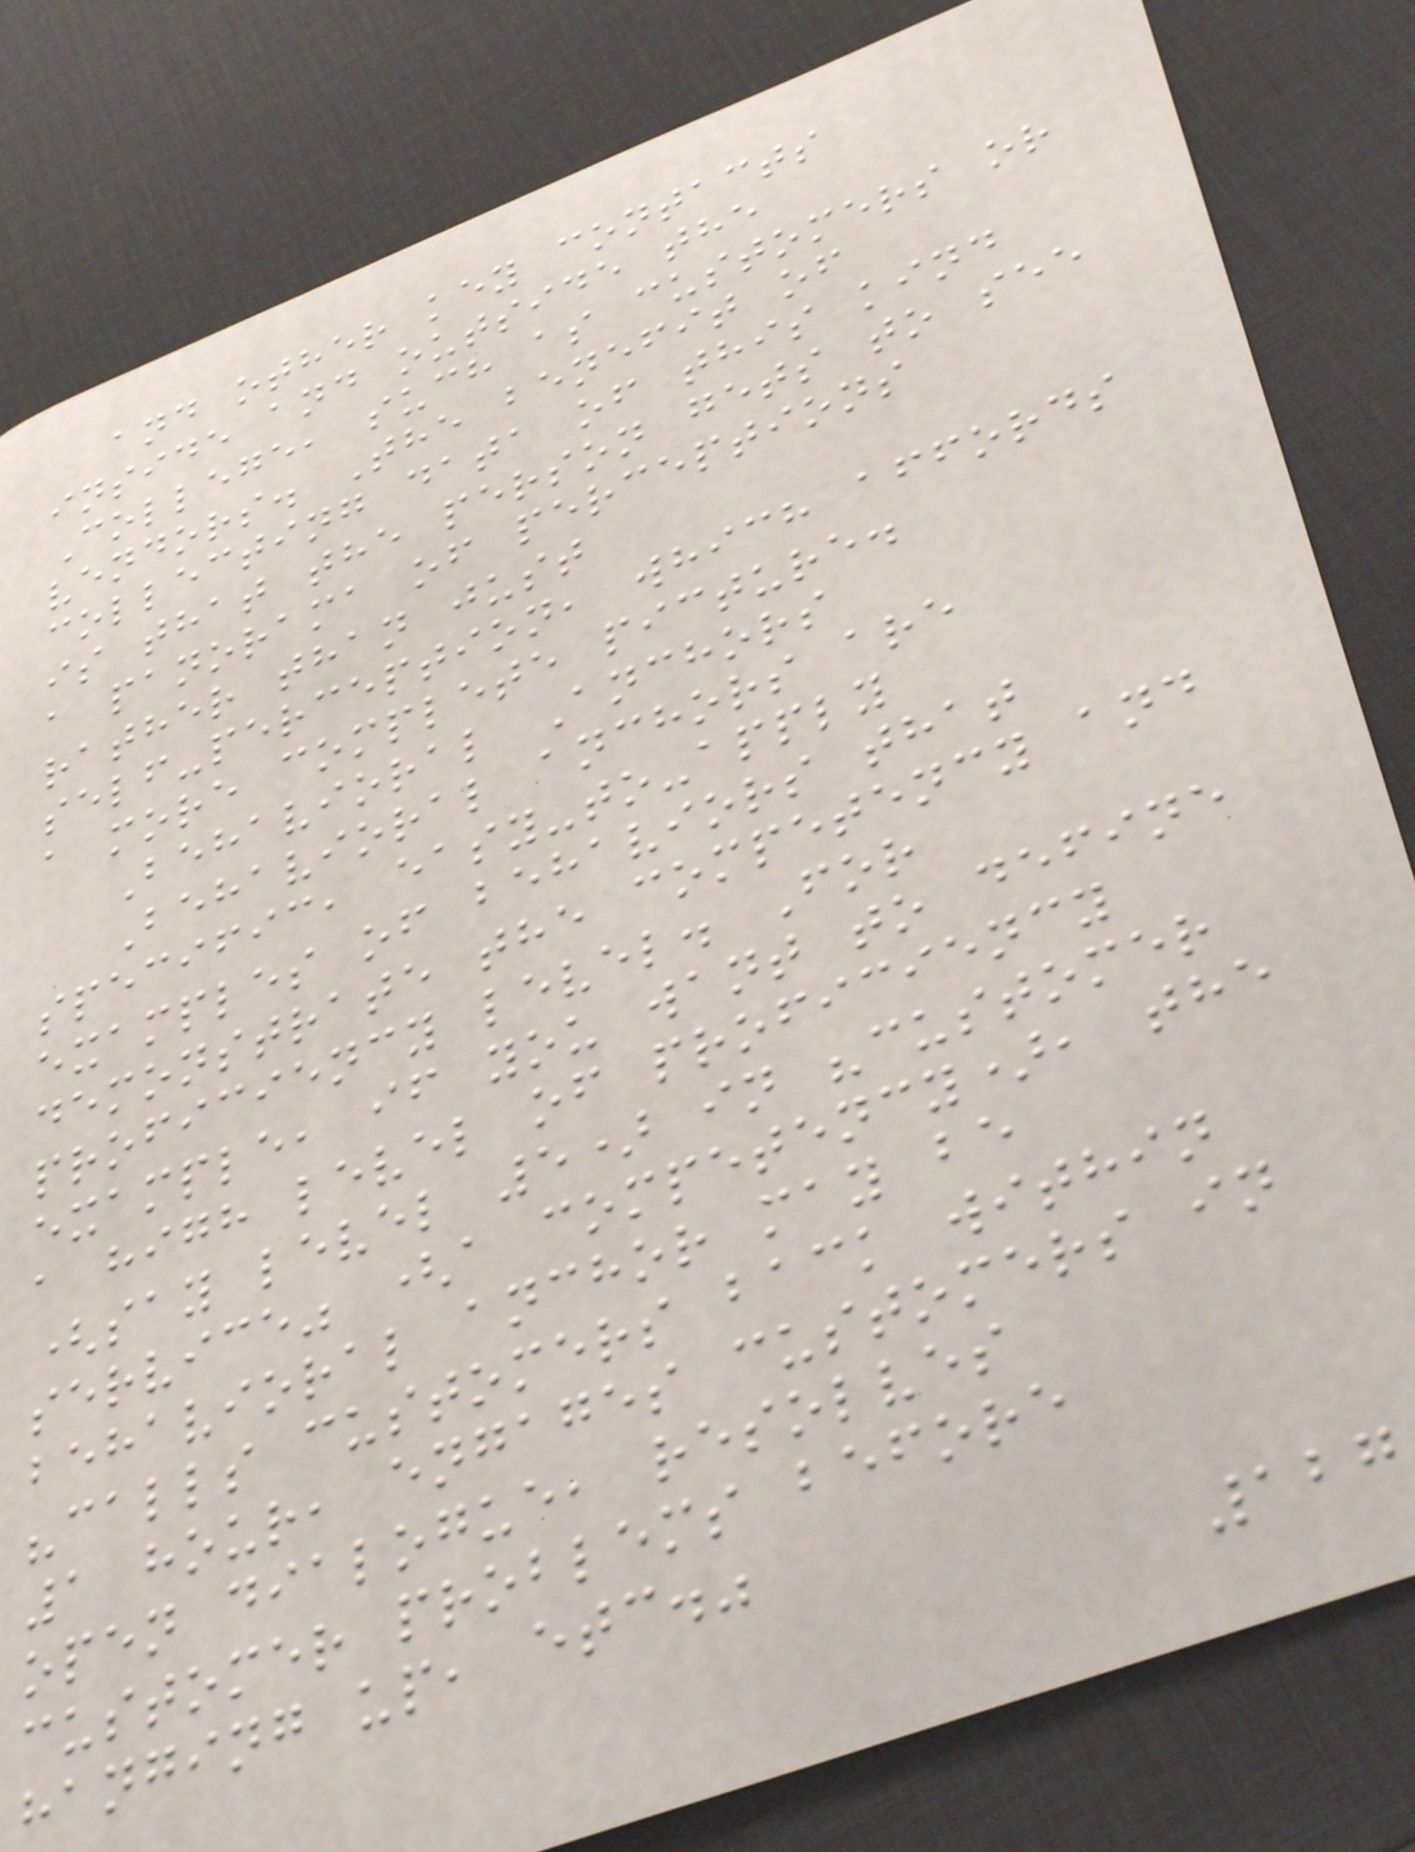and other key contacts
inside and outside the
College, such as customers or
vendors. The benefit of
collecting data of this kind
is that the person gets to see
a panorama of perceptions
rather than just
self-perception, which affords
a more complete picture.
Behavioral Anchors
Behavioral anchors are
specific, easy-to-apply
examples of behaviors that
demonstrate the competency and
proficiency level. For
example, if you want to define
a high level of proficiency
(say level 5) in "customer
service" (a competency), the
behavioral anchor may be
"calls customers back within
1 hour, engages customers in
open dialogue, resolves
customer problems before
hanging up, etc."
127
